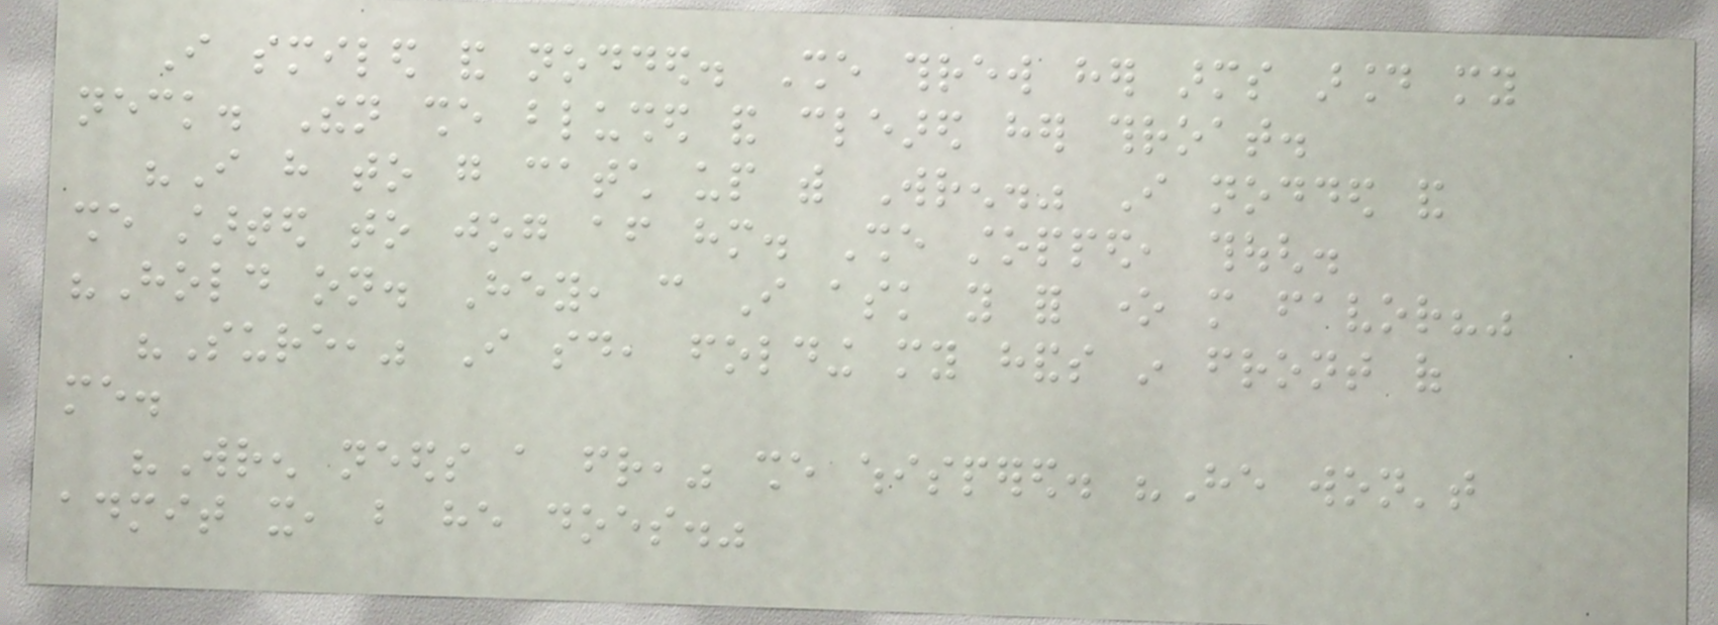I smiled and nodded. She threw her arms around my
neck. Then she blushed and cleared her throat.
"I have to go catch up with Wren." I nodded and
she started to jog after him. She stopped, though.
"Hold on. Hey, can I ask you for one more favor?"
"Sure," I said, folding my hands in front of
me.
"Wren needs a friend," she whispered. "He won't
admit it, but he does."
